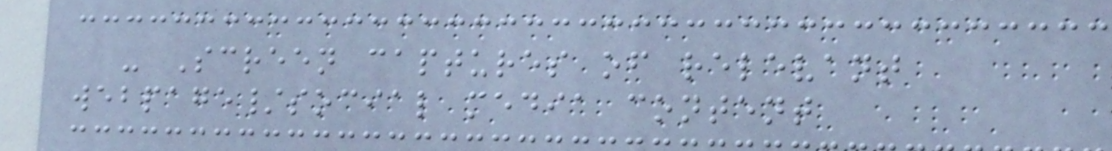- Screen captures of relevant
webpage/social media content
